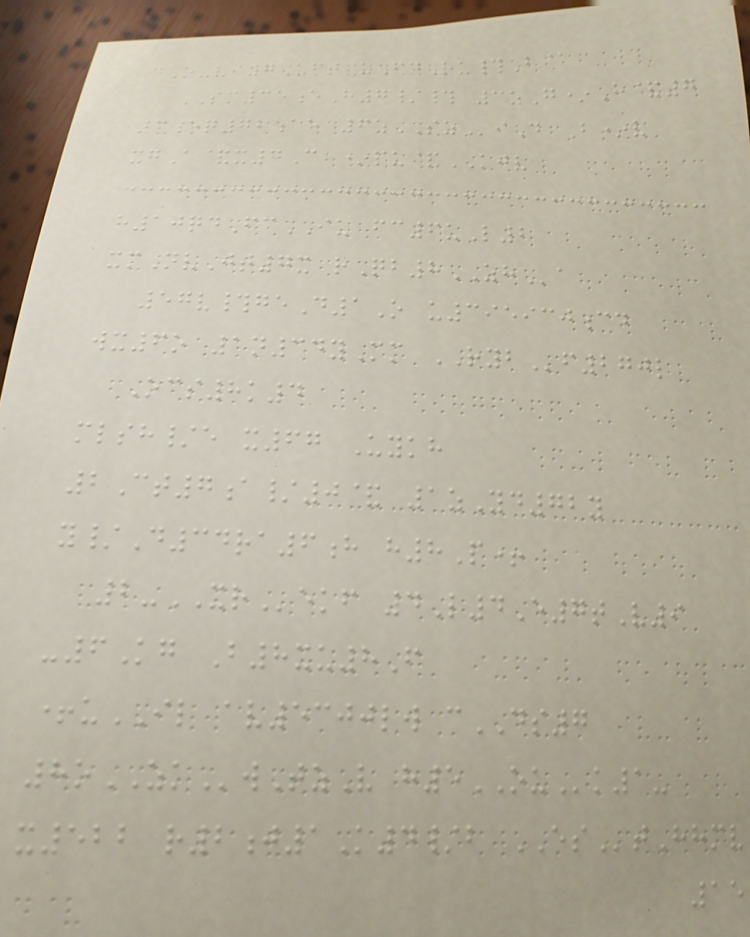dO-vi7Uft uFnRu#B@
SM35eH7/# 3zG*H&7
3eq72ae 6zSZiD B*v
xgA&x7C *pu&KJV
h10qdFcIU fc6uL2
xmNvJt7x rQb8ZHa
57v#geD1O u395930cd
wx6o 1n34yMm RYBf270l
Ocs8k4
mlsh/e x67 Uykh
2Ct7a/0& 1zYd72y
y/D34ra6h h8P+
2-XRekf 4L4E7tV9
-6Kg B8xu8F
+uIL av5300lw cDS7
8oZKwTzV h5OUk1-
x522 r2j1K4/b EStHhmv
15
